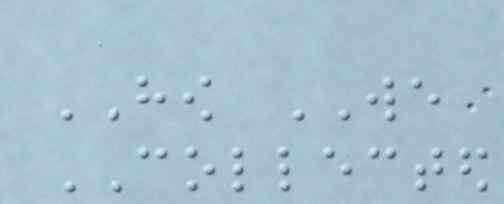HOW WE
COLLECTED
